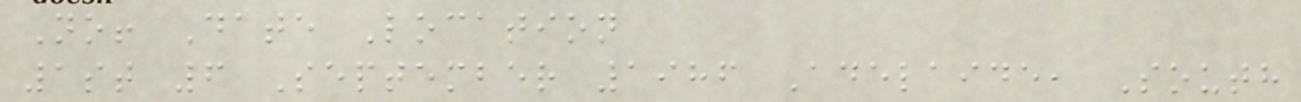No! Date Location
1st 6 September 1986 Adelaide, South
